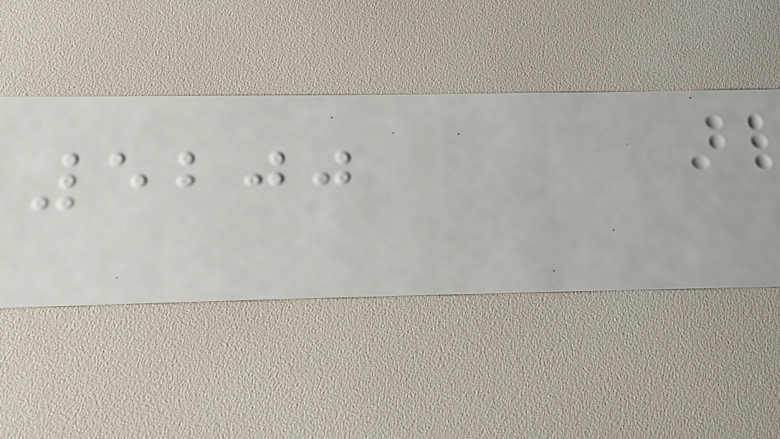5200
